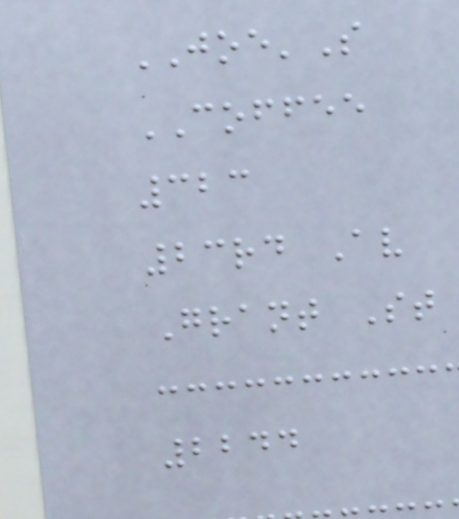JOE'S
COFFEE
323
23rd Av
Grant St
2244
